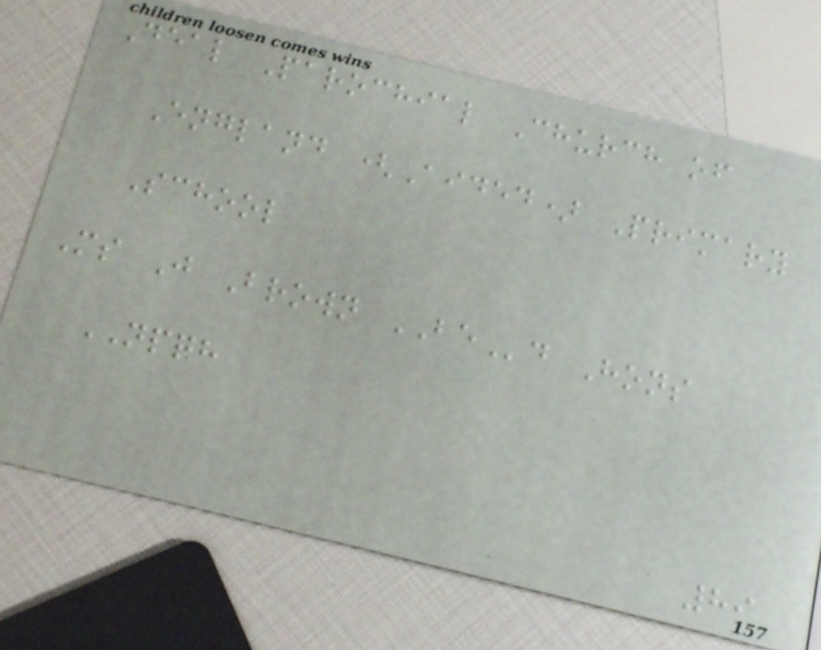Deal Parochial Church of
England (Aided) Primary
School
Ms J Brown BEd Hons
NPQH
89
